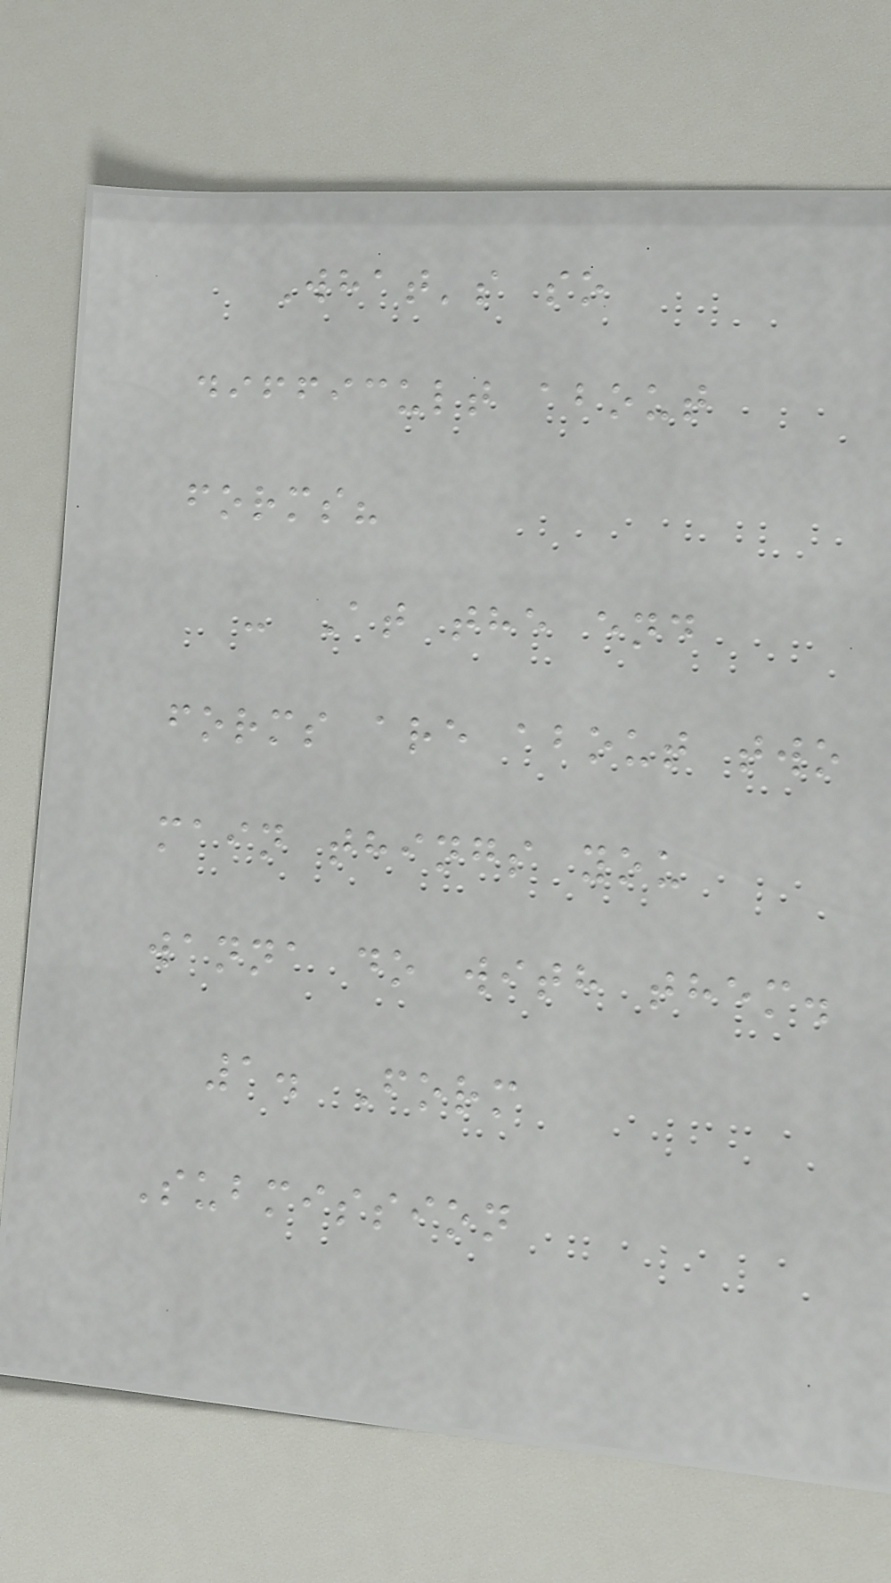What's so
difficult about
forms?
- At the end
forms are about two
main things you
wanna do with them.
1. Form
Submission
